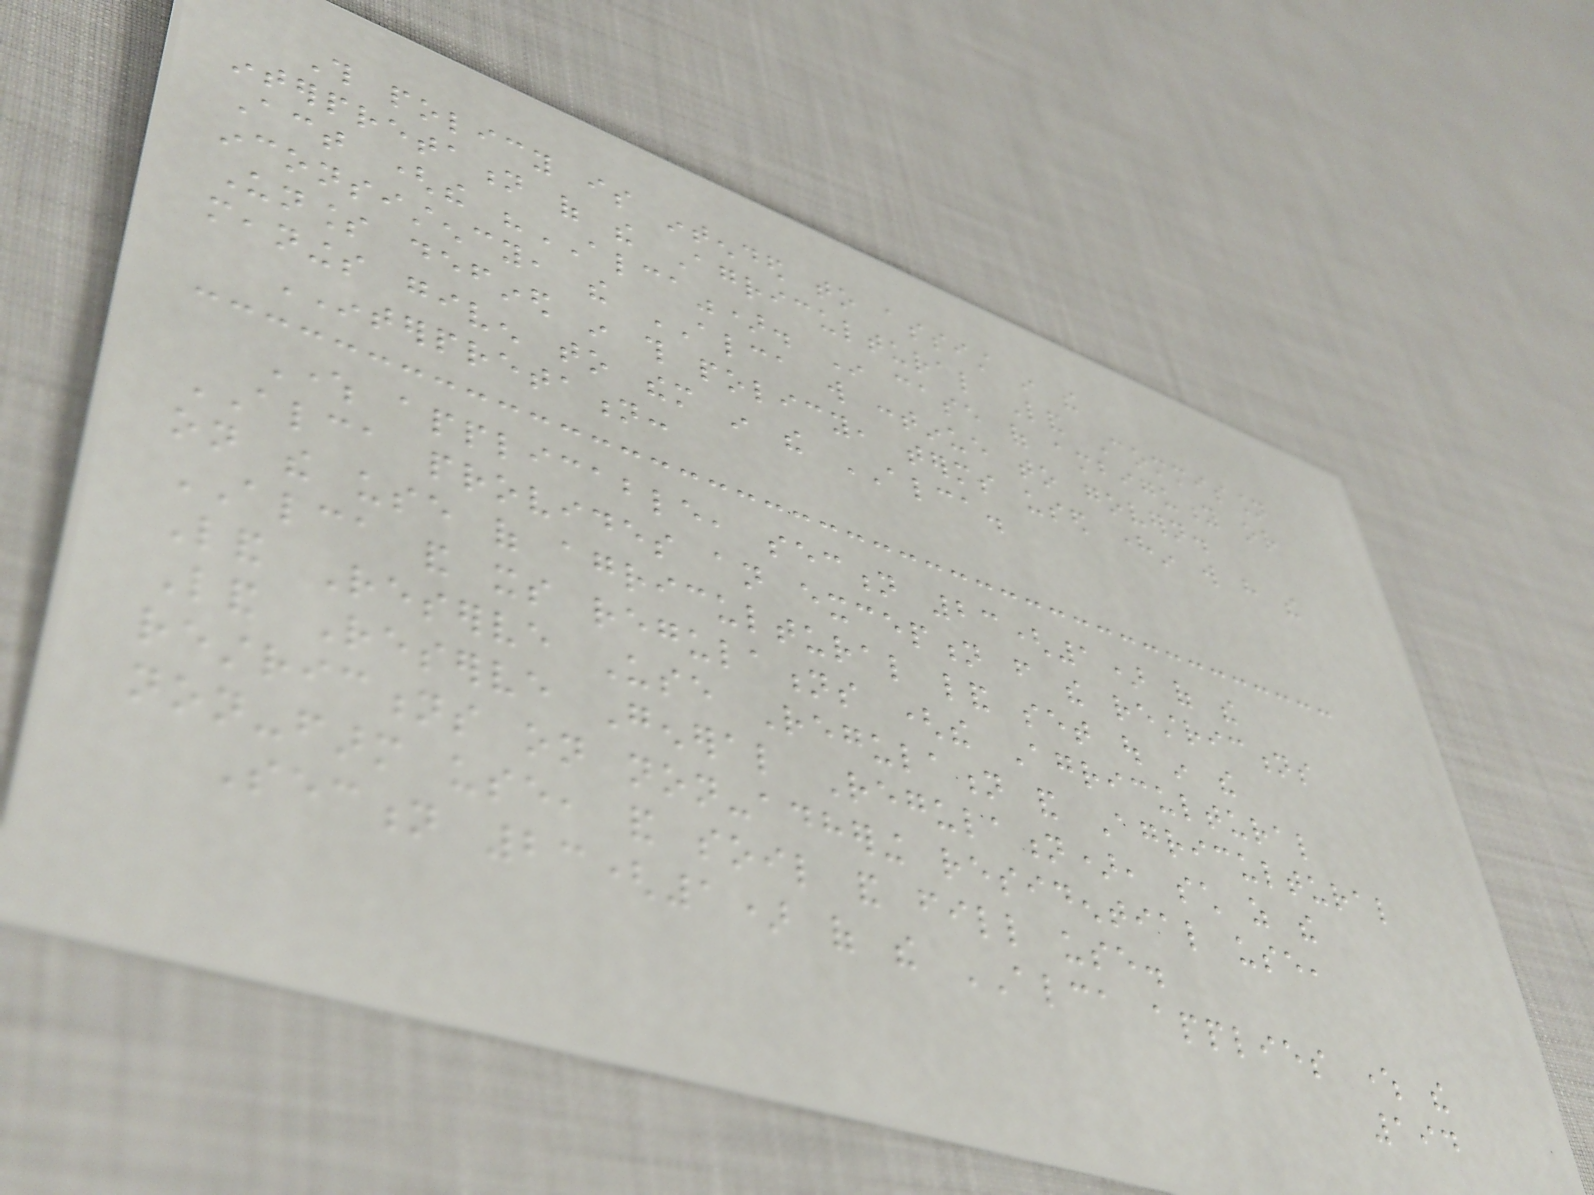This policy is intended to assist in the
interpretation of the Agricultural Land Commission
Act (the "ALCA"). In case of ambiguity or
inconsistency, the ALCA will continue to govern.
Unless defined in this policy, terms used herein will have the
meanings given to them in the ALCA.
INTERPRETATION:
Where applicable, section 23(1) of the
ALCA provides an exception from the restrictions
on the use of agricultural land set out in the
ALCA and its regulations (the Agricultural
Land Reserve Use Regulation and Agricultural
Land Reserve General Regulation), such as the
restrictions on non-adhering residential use,
non-farm use, and soil and fill use.
Section 23(1) of the ALCA applies where the
194
